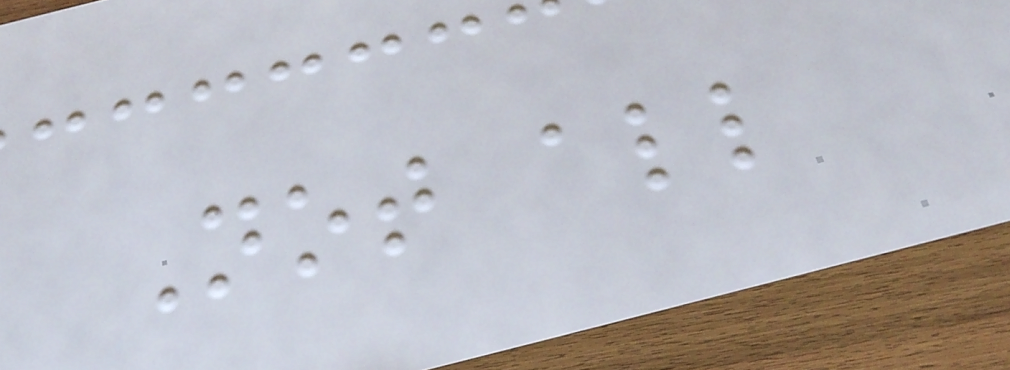Not all
